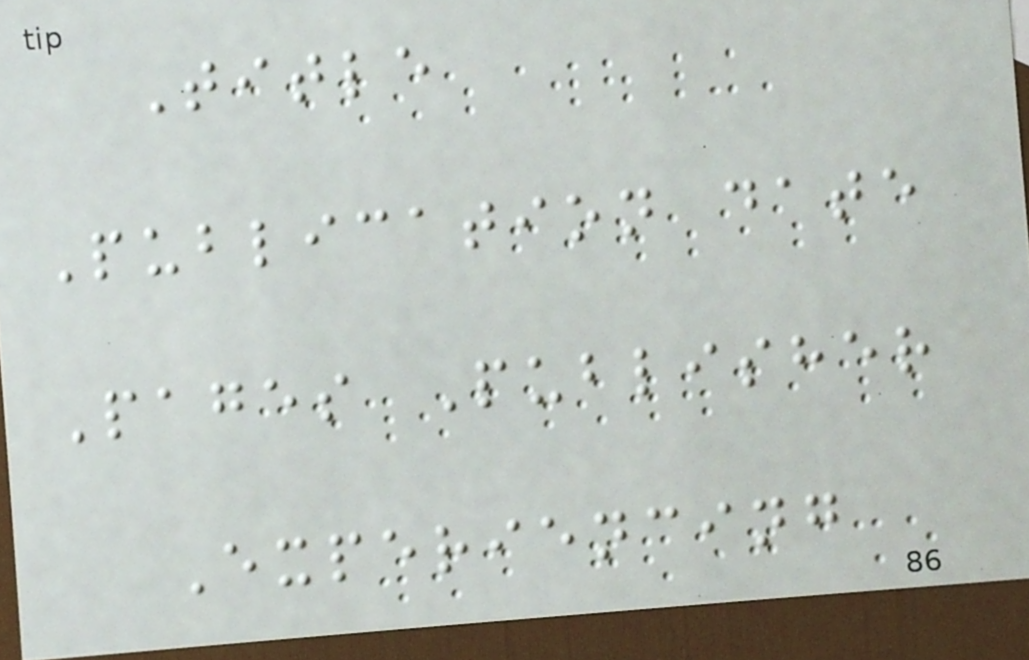Title
Publication date
Pages Publisher
Experiencing
